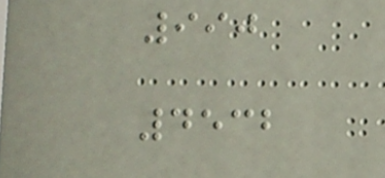990
4532
